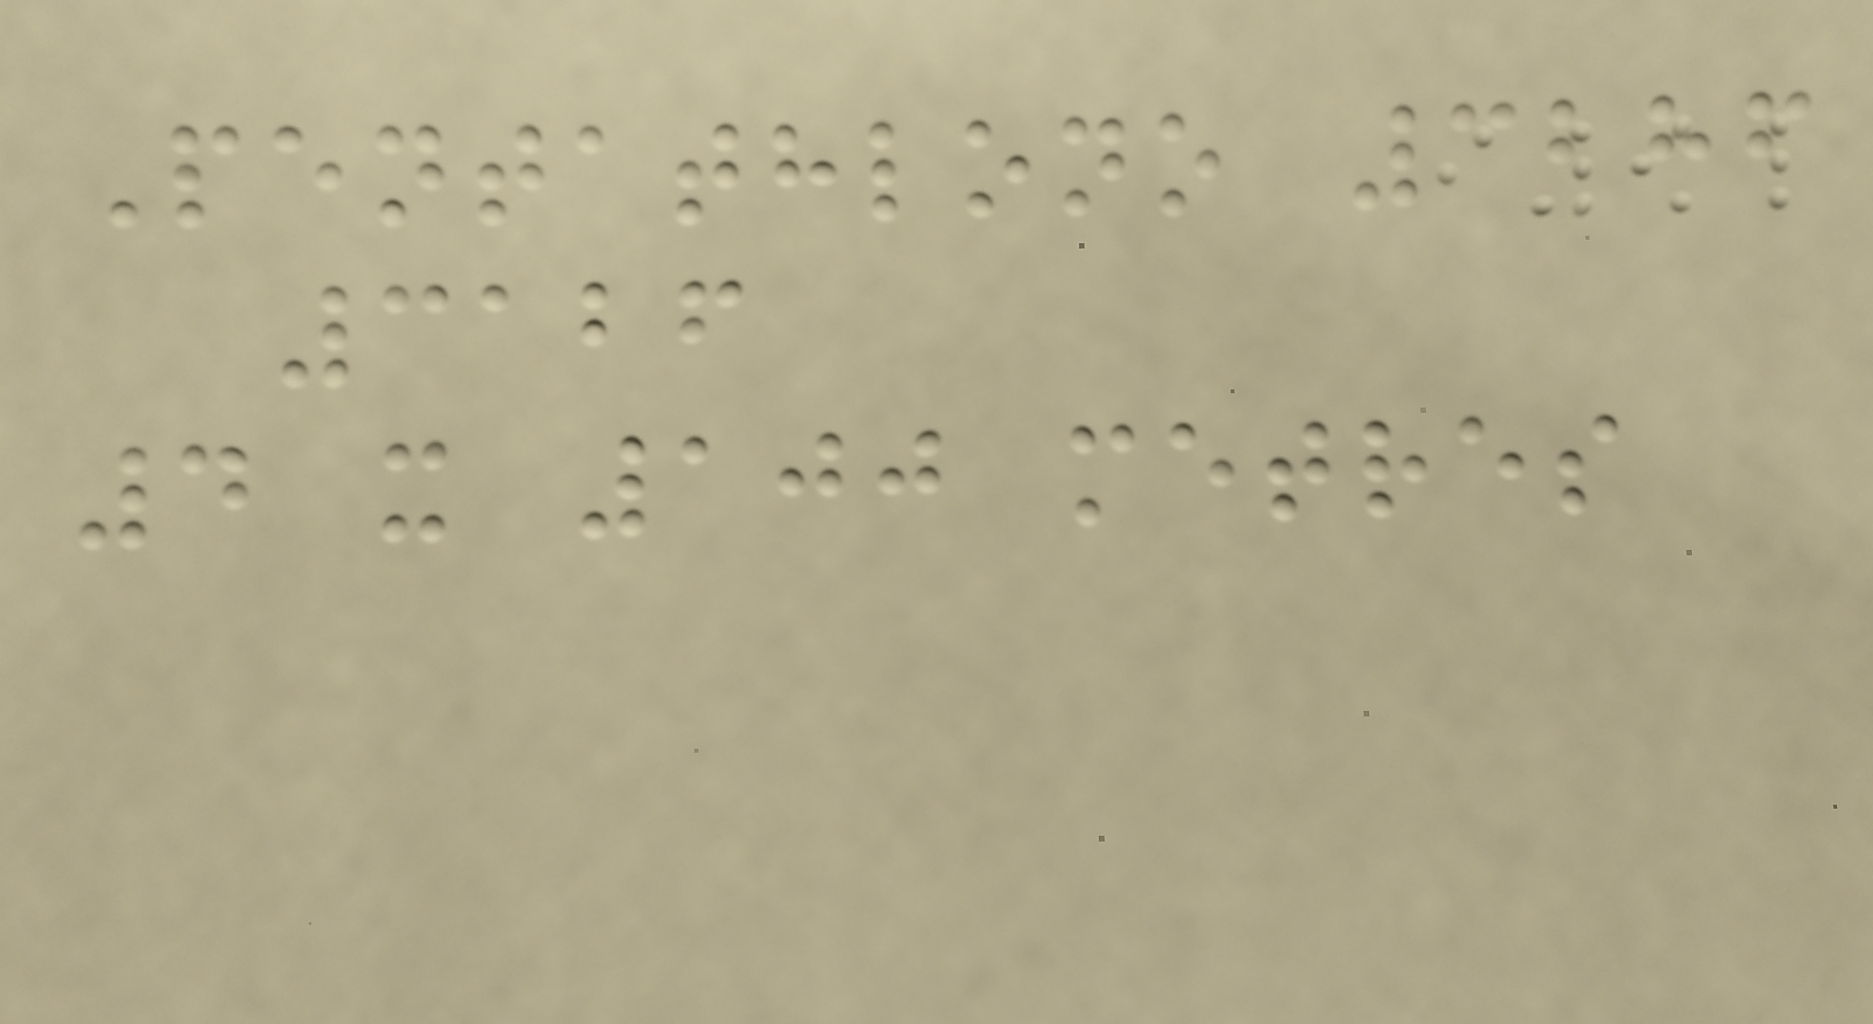Pentathlono 3286
3126
4 x 100 metres
